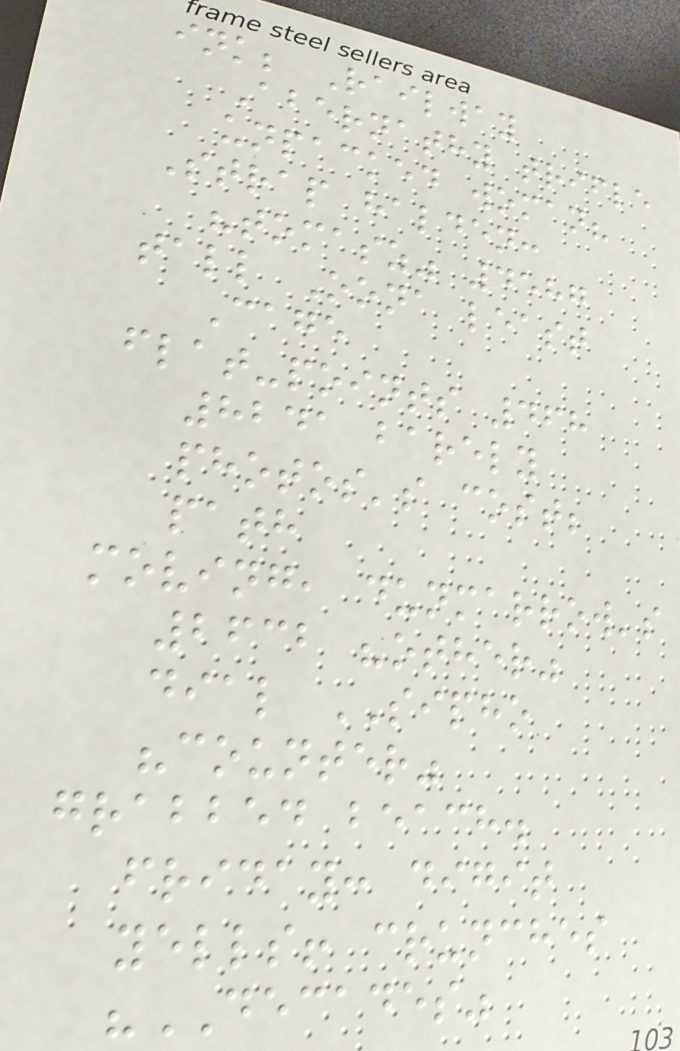ink; Railway
Abernathy trifle
unpacked woman?
Strap halden:
"tomasz" 4587
tall Oona least
Cage
flat-points 468
8241 barely
photos's cost;
path
moving, dunmarrow's
2632 "other"
dial SIPHO
"counter"
grabbed beach.
friday: digit
yells! crunches
"DECADES"
